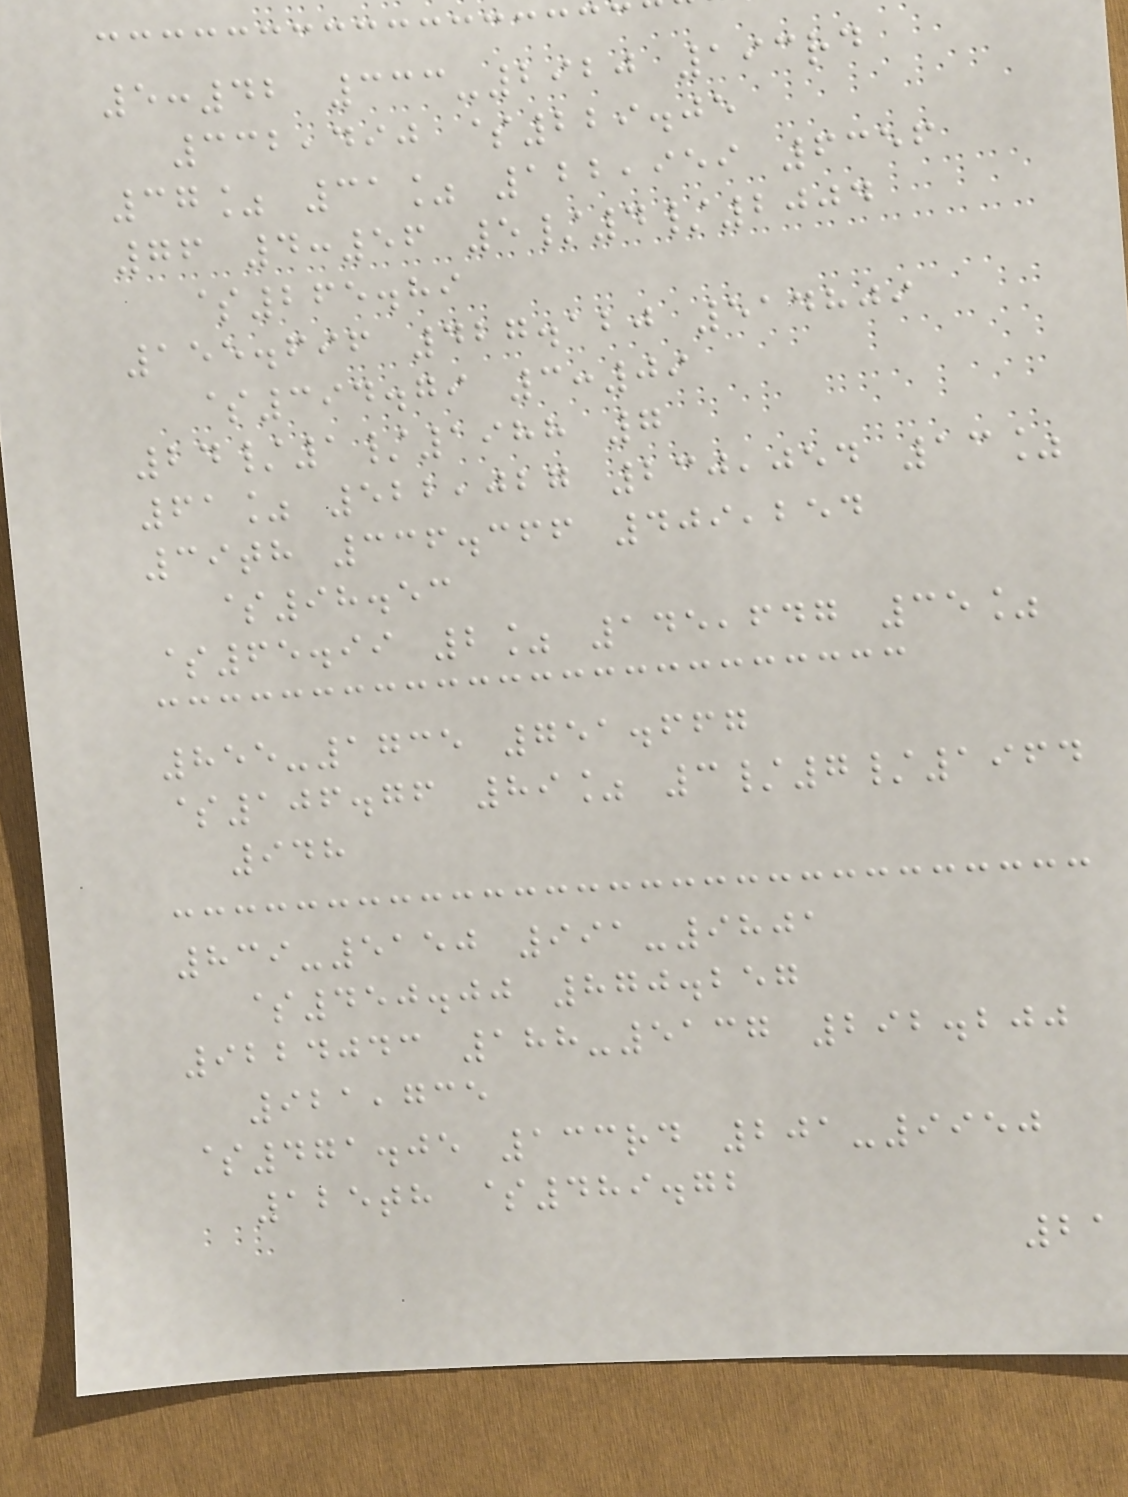5:42 333-2920 193rd
332,490 $229.05
37% 31% 122,959 6356
76 4:56 5/4/2004
$265.89
155.696 427.120 514809
$394.79 3:09
24/1/1988 7
61% 522,027 230,054 13%
39th 336.366 409,254
$98.53
$65.99 2% 145,647 35%
855-1735 751.667
$106.76 89% 3/7/1964
948
839-5150 991-9801
$450.00 870.257
9224043 188-5137 292.200
921,735
$471.05 133rd 201-9950
125th $489.72
21
